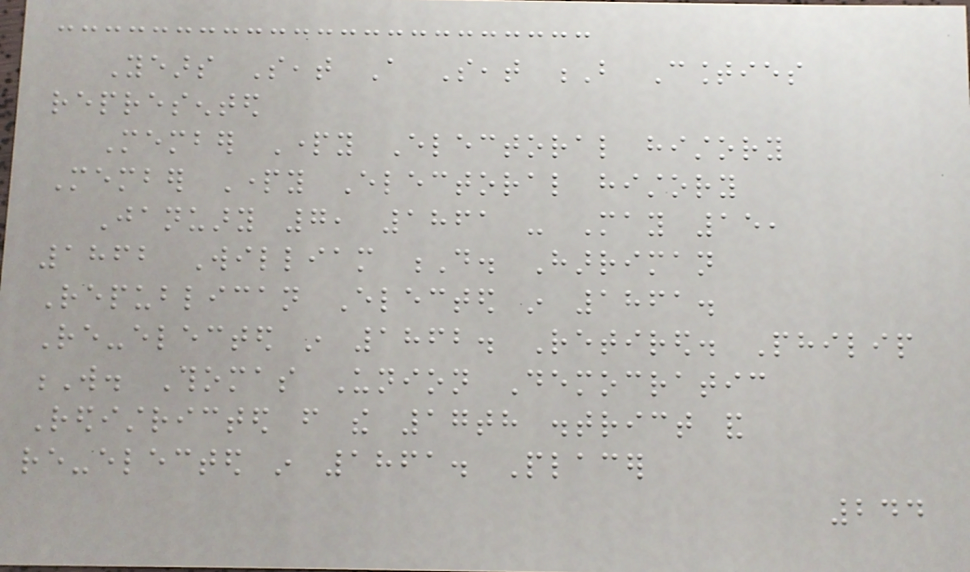Years Seat A Seat B Counties
represented
Member Party Electoral history
Member Party Electoral history
January 7, 1861 - May 15,
1862 William D. Harriman
Republican Elected in 1861.
Re-elected in 1862. Retired. Philip
W. Thomas Union Democratic
Redistricted from the 17th district and
re-elected in 1861. Placer
244
